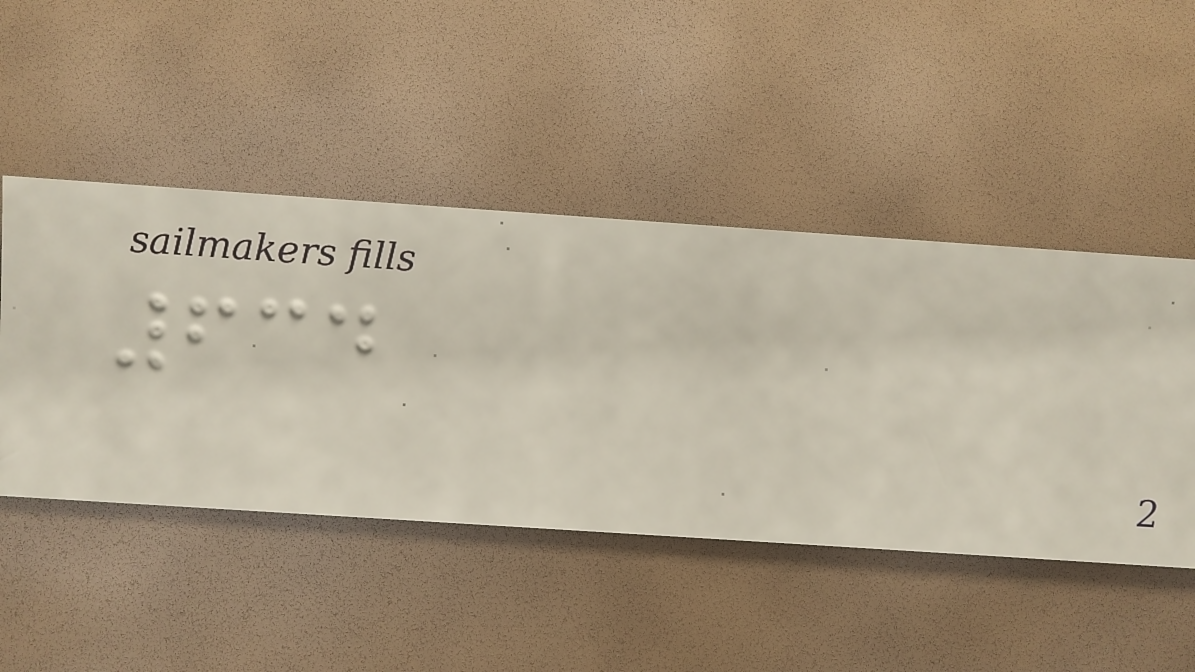634
